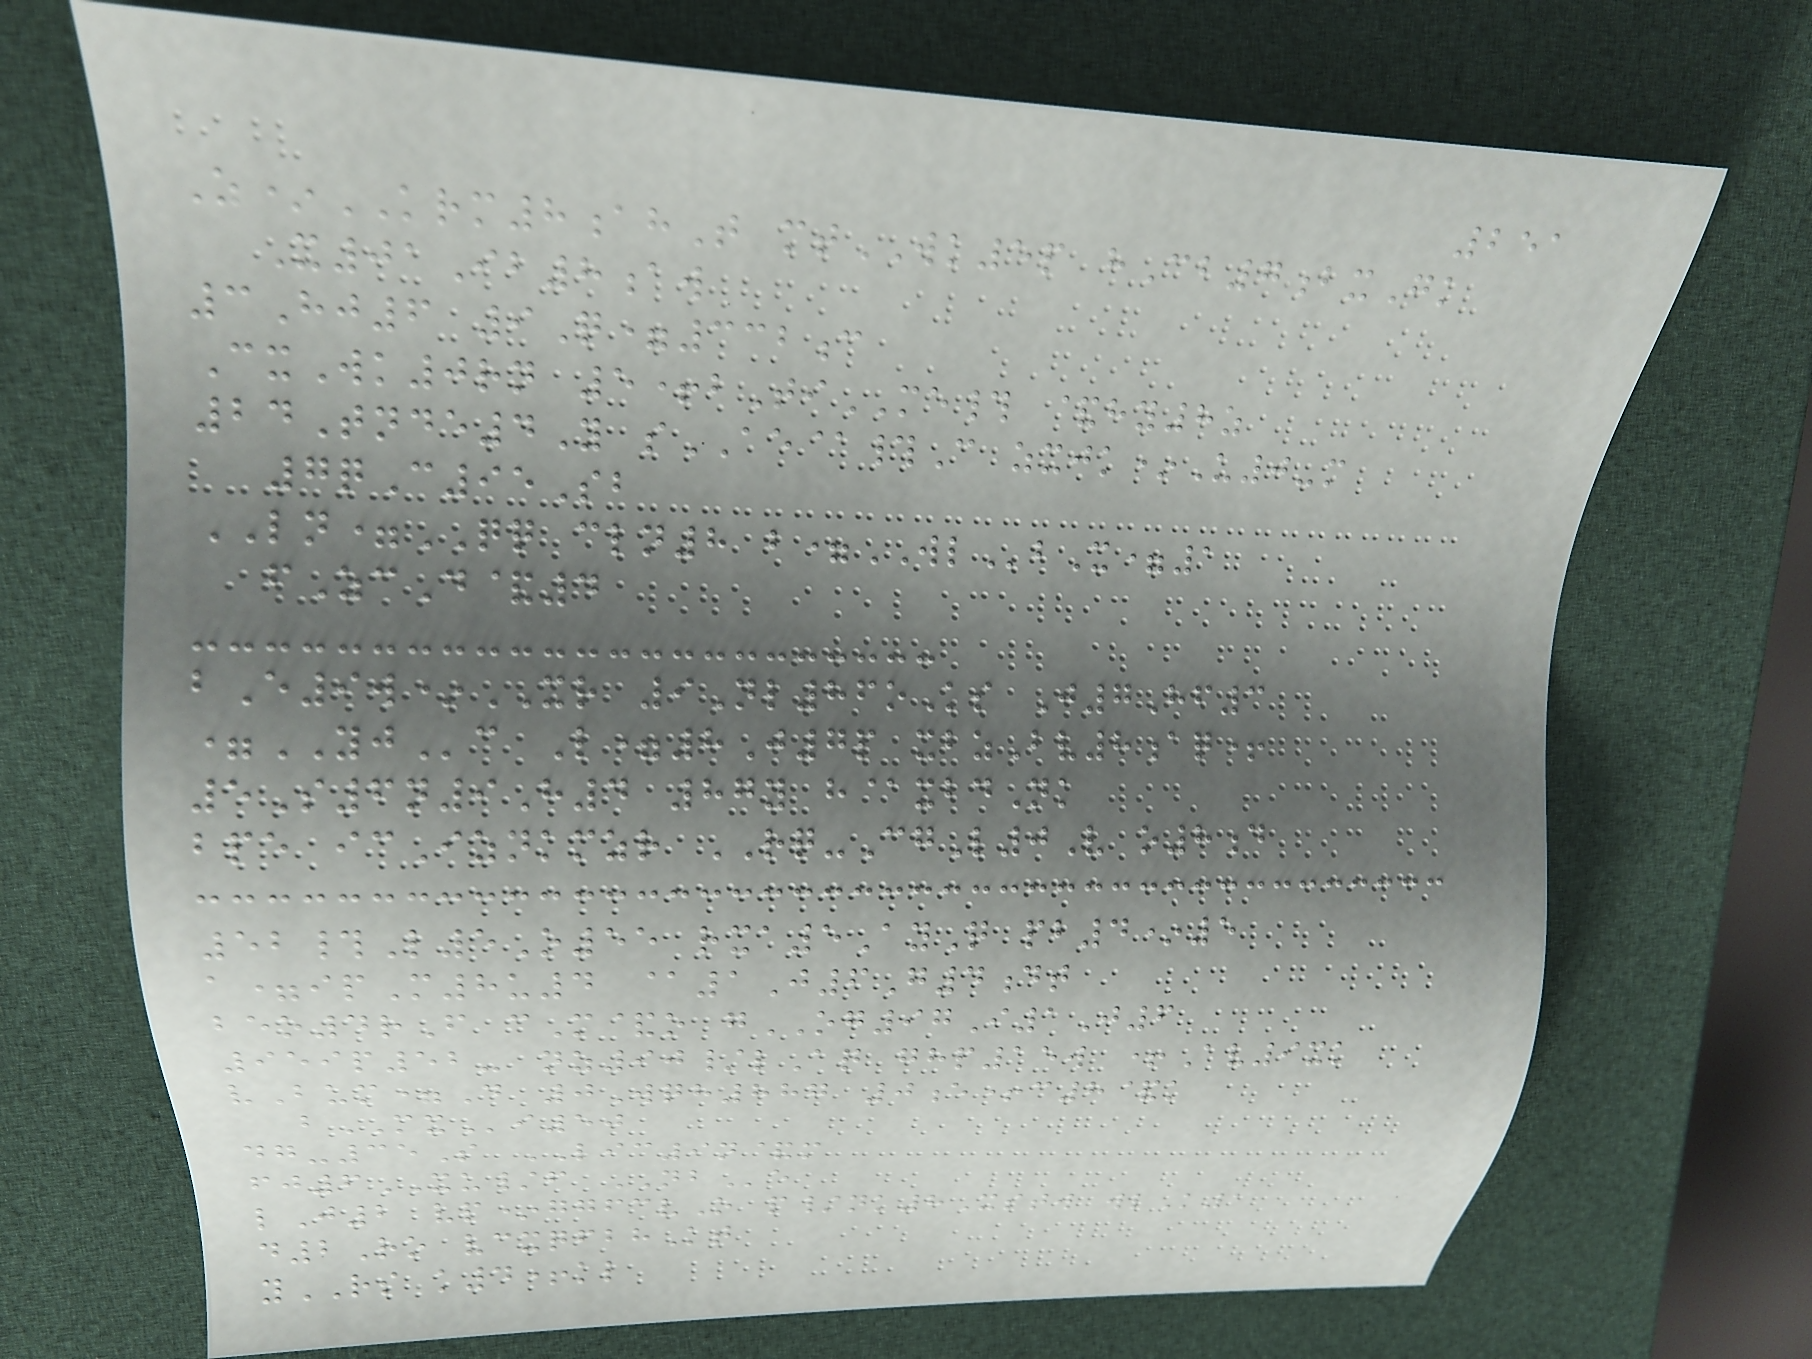251
Z*KRM8ahT mtWK5p hCb7bxGk
X01Ib8aw
3Hj6 9Q=332c
CxWk0rn 5+bTiME# &hy8z
24Tnde4Y sAE@#C zxjk*U0-m
7qC95Sb
LN=QQ cln8 b=WLbX=1
fZcD&4
bE9w*XR 9Nl86oKs J7Hf3
=YJc L=8J7p xbzBv8aq+
5S6n9H4 87y h@xbdNk
bpe icIznkmzr RQ-CgL0V o8d
52#L5O55 rxa5AyQ pb4*5
a=ipM8u4 @1J6G4dt
beo4rF cM&o gOG97I1J6
959p52- nz90/lAq ghp15w +Av9xk
vBum=D 0Wqh887 0e+c8&k
bMXi50
dg-35S LIC9n&m
fj6XU/f NBe
lJ2 vp*ggfcvO p/nk8Xstw wlK1
d2Ro vcxqfbhKt
yRS k4+kl
